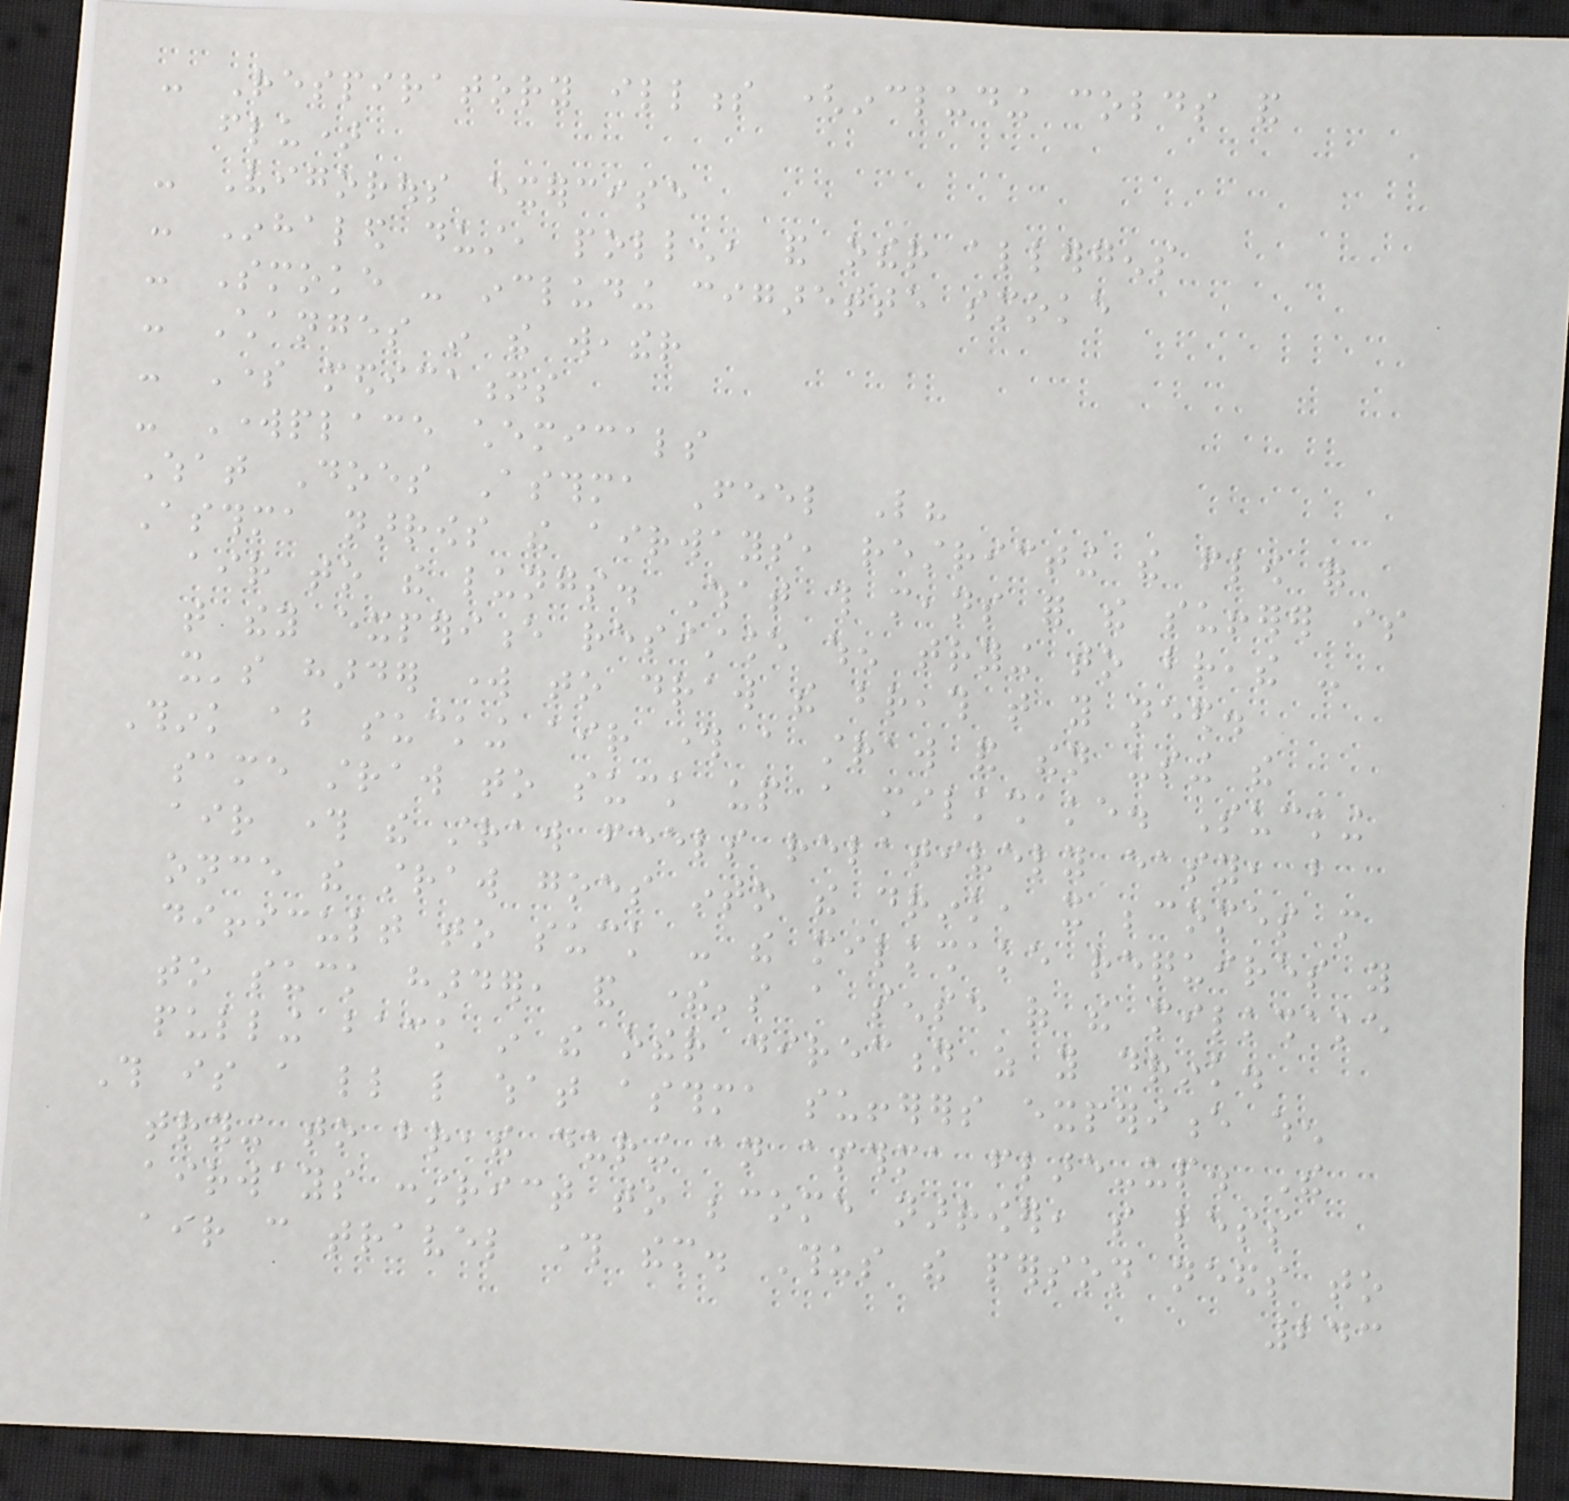- Respiratory illness (including colds and
flu)
- Vigorous exercise
- Inhaled dust, pollen, and other allergens
- Smoke - including cigarette smoke
- Changes in the weather
- Some medications
- Workplace chemicals
What Does Asthma Feel Like?
Asthma narrows the airways, restricting the flow of
air to the lungs. What this means for the sufferer is
that they experience resistance when trying to breathe -
it's harder work to draw the breath that you need.
Think about sucking air through a straw and then using the
same straw to suck up a milkshake. Sucking
air through the straw feels relatively easy, but
once the straw goes into the drink, it becomes more
difficult to suck - the milkshake requires you
to suck harder, and there's a sense of the milkshake
pulling back in the other direction as you drink.
This is a little like what asthma sufferers experience when
trying to breathe during an asthma flare-up. The
airways constrict to become narrower, so less
air can travel through them. Thus the person needs to
243
